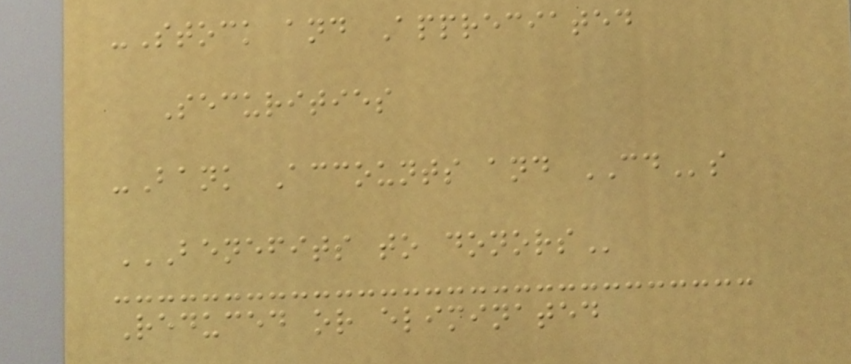-Stock and Appreciated
Securities
-Bank Accounts and CDs
BENEFITS TO DONORS
Reduced or eliminated
